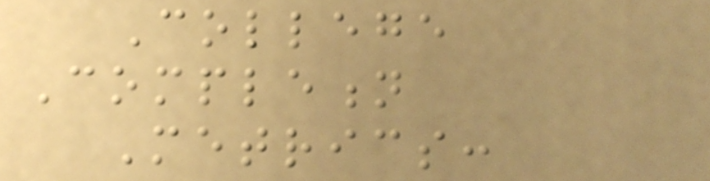College
Completion
Metrics:
